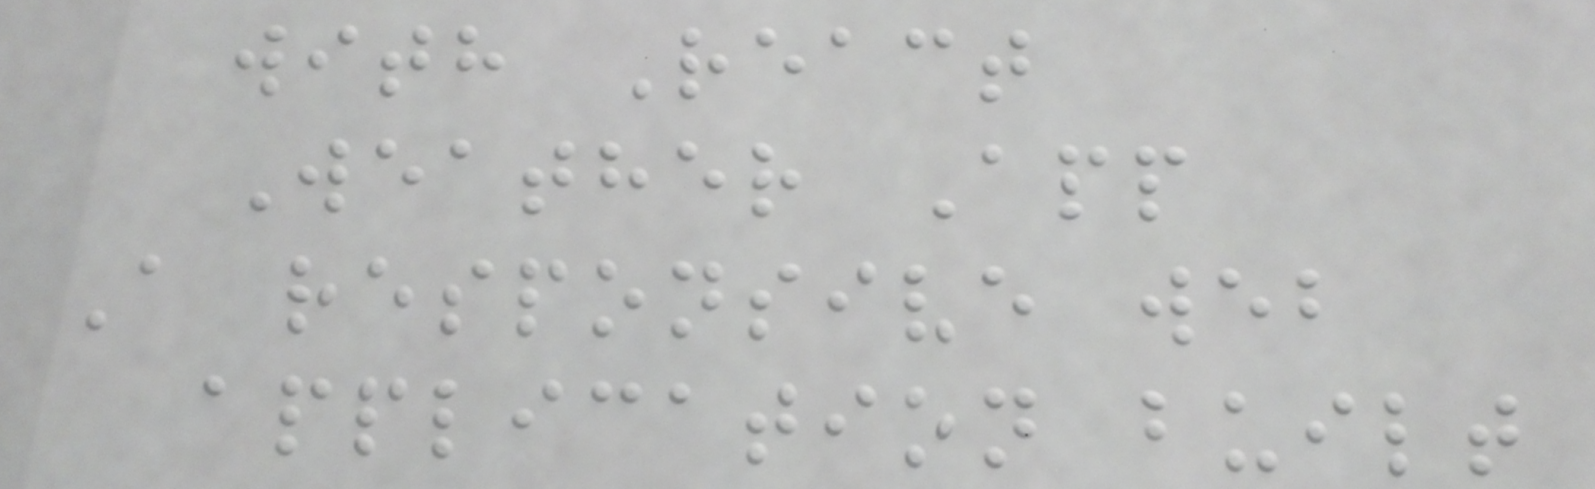with React
Weather App
A responsive web
application built
